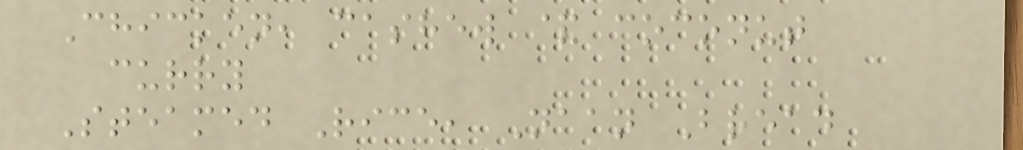Chicken, cashew & coconut
curry
Steamed Rice, Naan Bread
